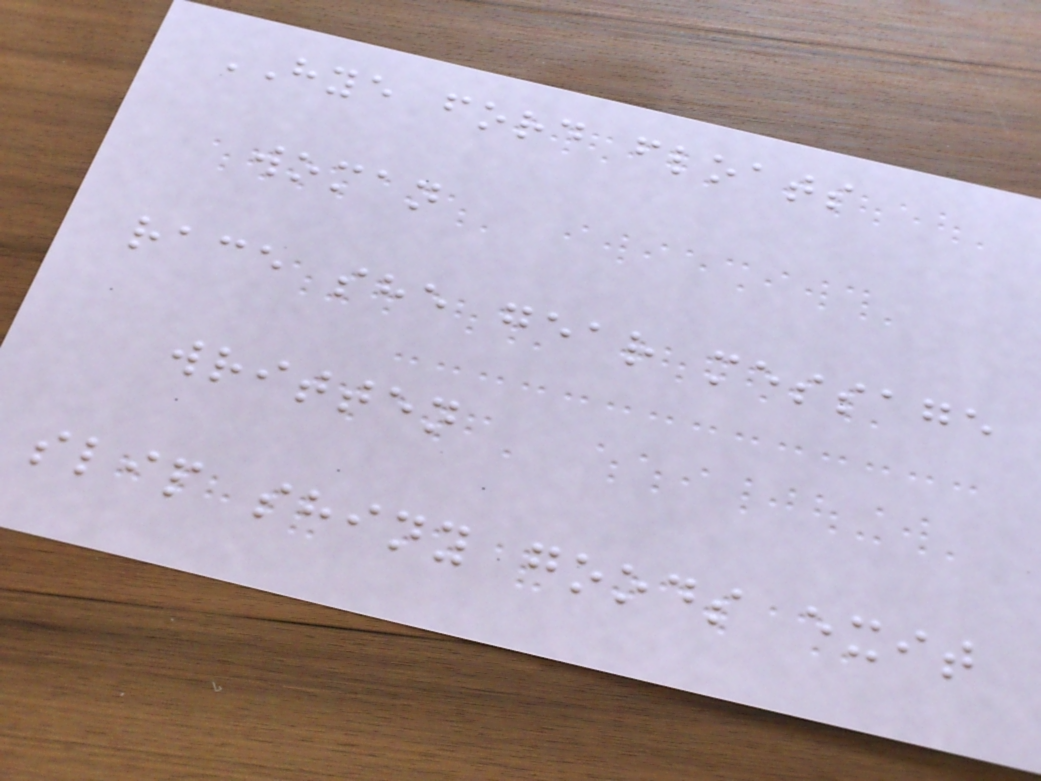HYE ford floats
woman
race she gear message
written
slip shiny goods exit
